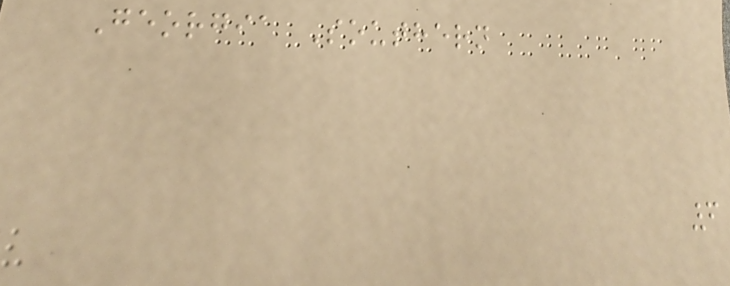Georgia Southern
6
